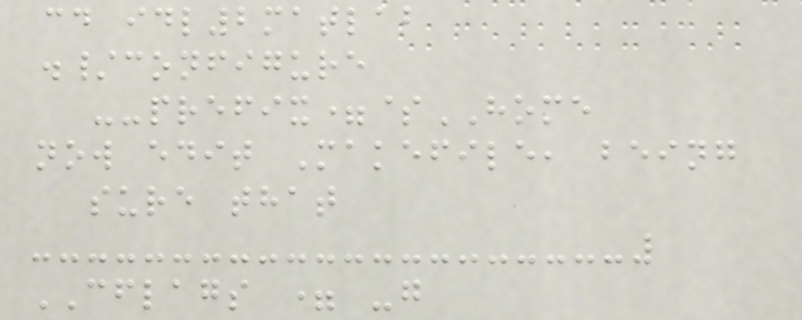cd idl2matlab
./configure
--prefix=$HOME
now edit Makefile, being
sure that
CFLAGS = -g
